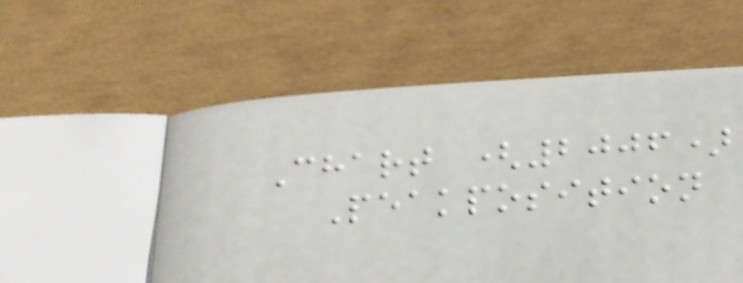Chart (2006)
Peakposition
